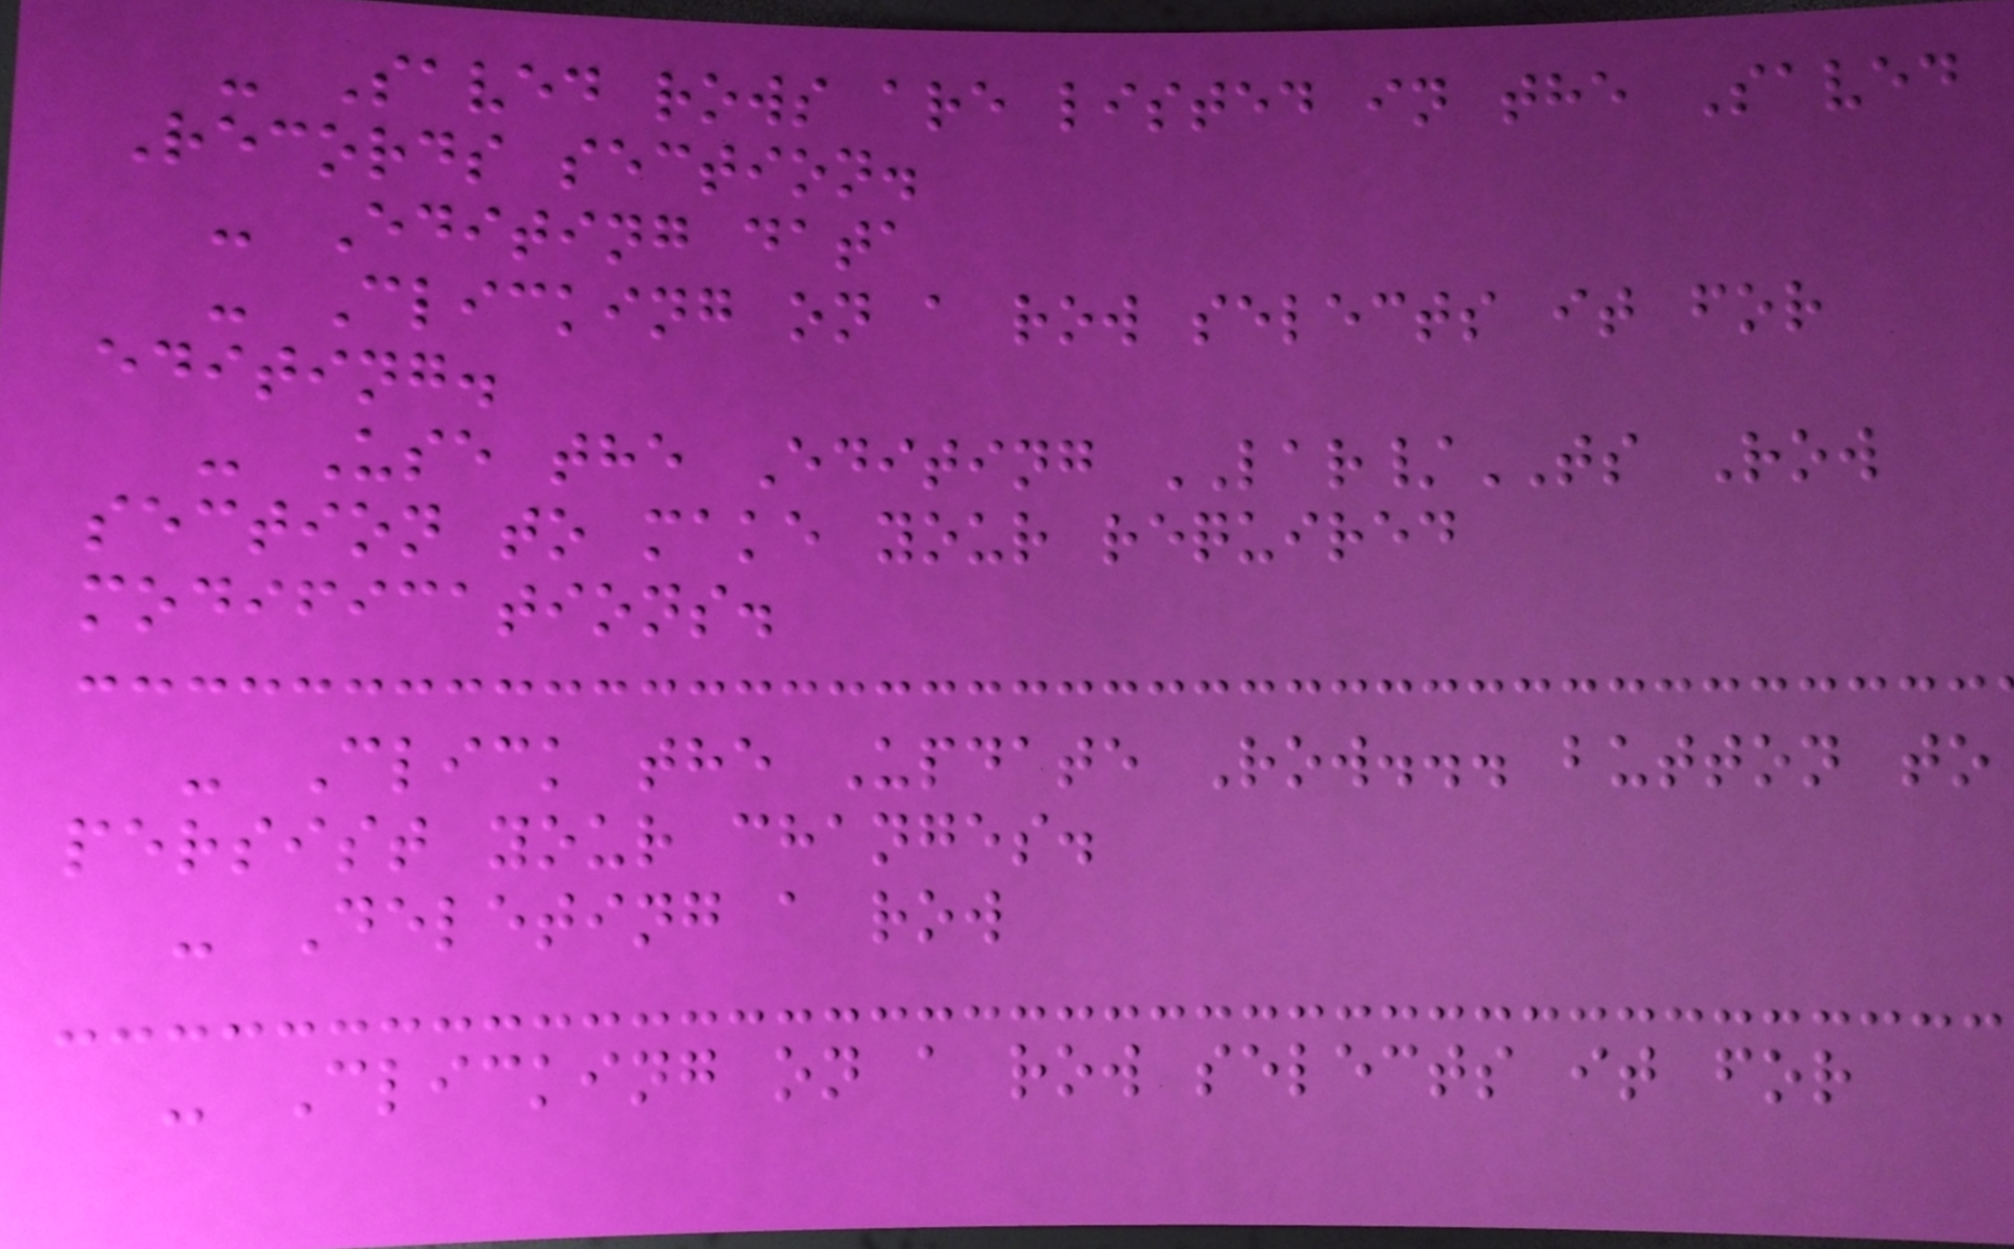- Saved rows are listed in the Saved
Records section.
- Editing data
- Clicking on a row selects it for
editing.
- Use the Editing LAR/TS Row
section to make your required
modifications.
- Click the Update Row... button to
persist your changes.
- Deleting a row
- Clicking on a row selects it for
